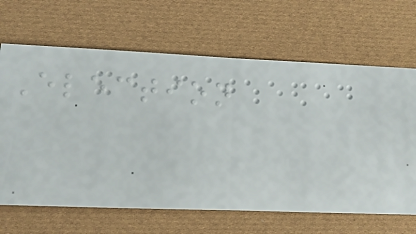Election
